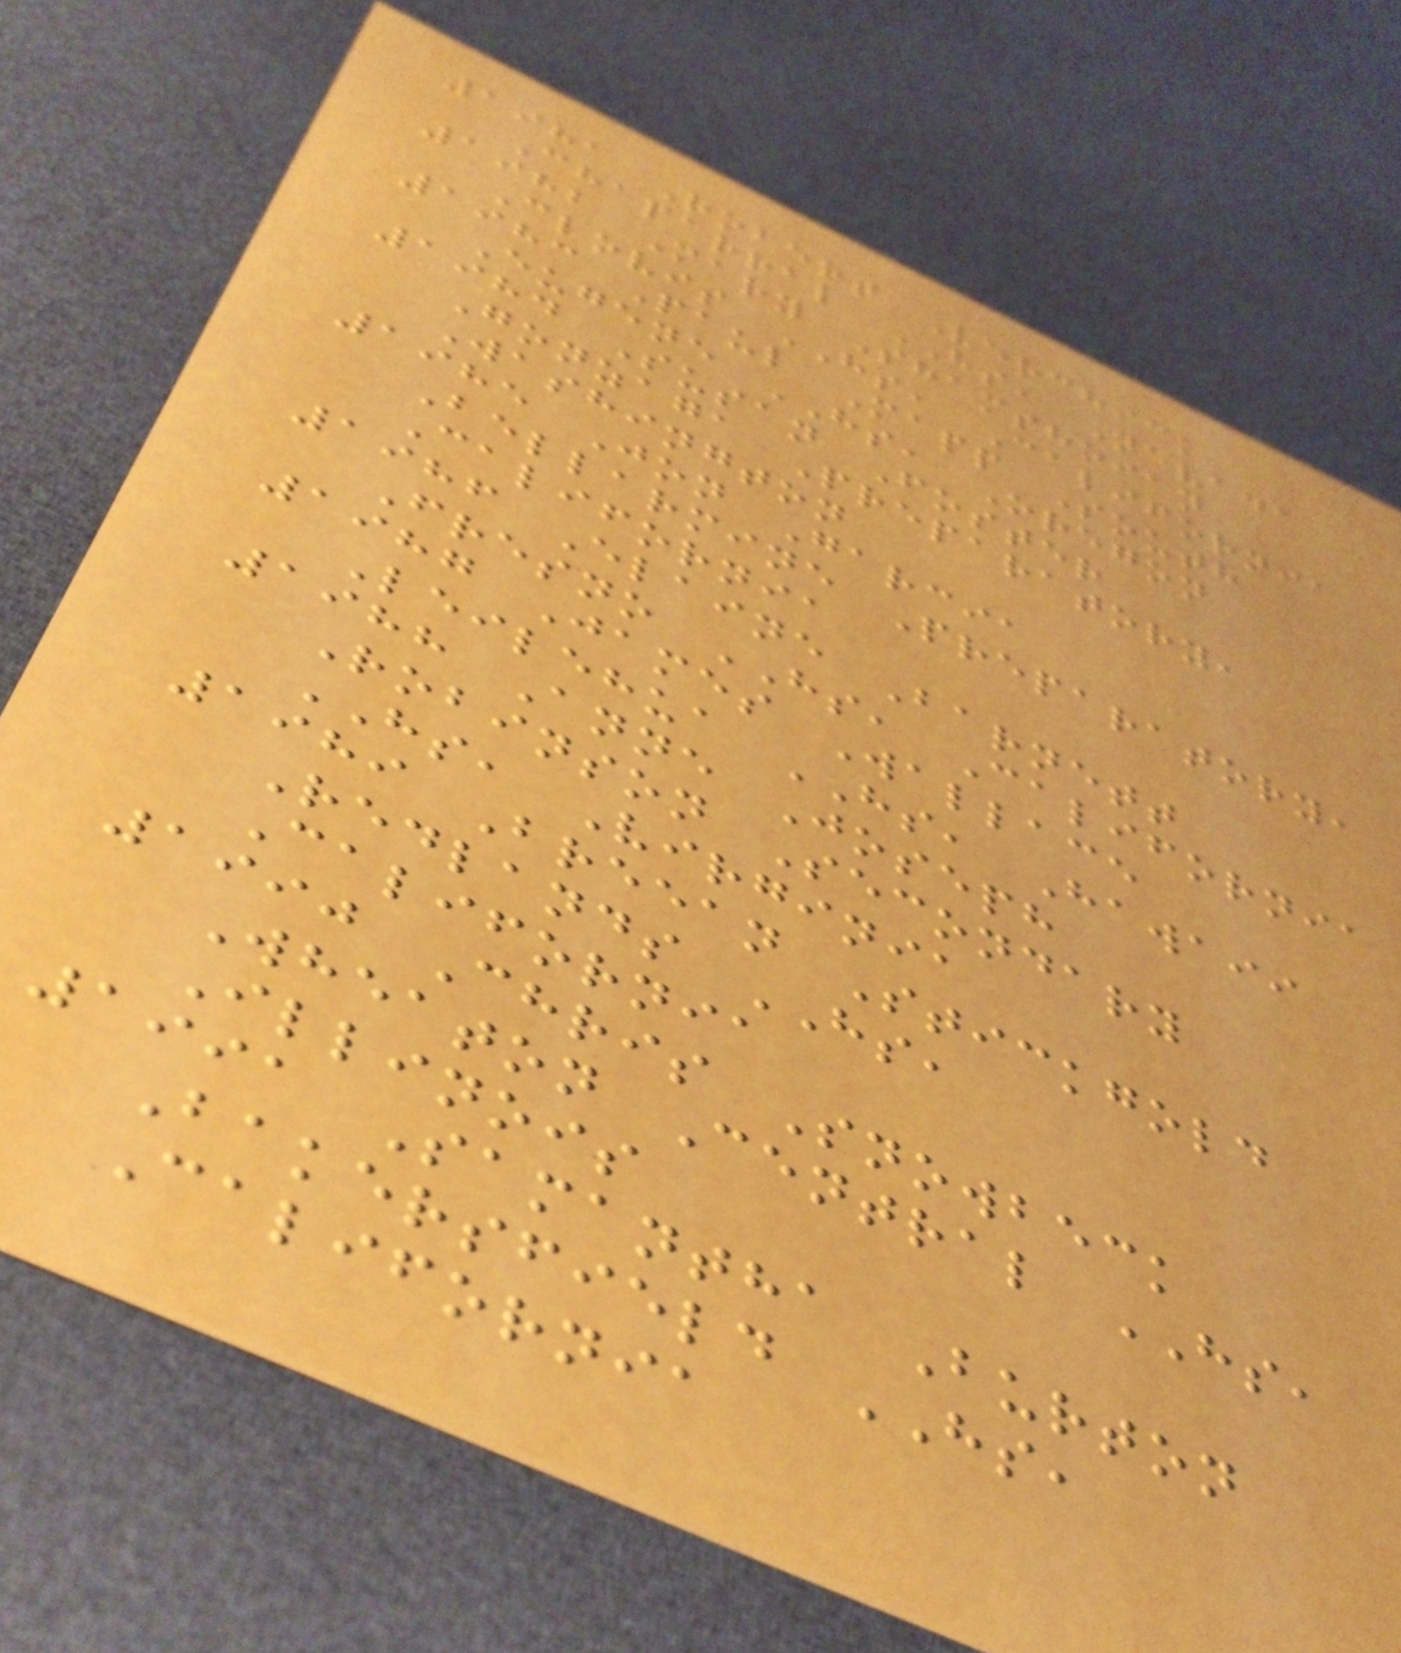1981 Robert Verchick
Chaparral HS, Nevada
1982 Mary Shamshoian
Clovis HS, California
1983 Paul Mapp South
Eugene HS, Oregon
1984 Susan Foster
Gonzaga Preparatory,
Washington
1985 Jon Garcia
Bellarmine Preparatory,
California
1986 Elaine Barnett
Fresno HS, California
1987 James Wallace
Leilehua HS, Hawaii
1988 Anne Joseph
Robinson Secondary
HS, Virginia
1989 Breean Stickgold
Redlands HS,
California
1990 Chris Snowbeck
Wheaton Central HS,
Illinois
1991 Samantha Burton
Bakersfield HS,
California
